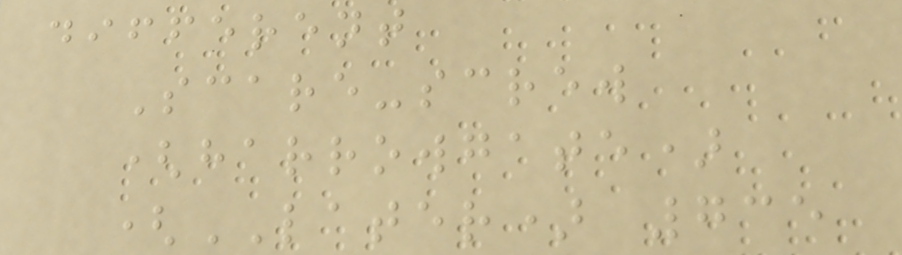different
Scare-screw
(harrowgate)
(LATER) 735
